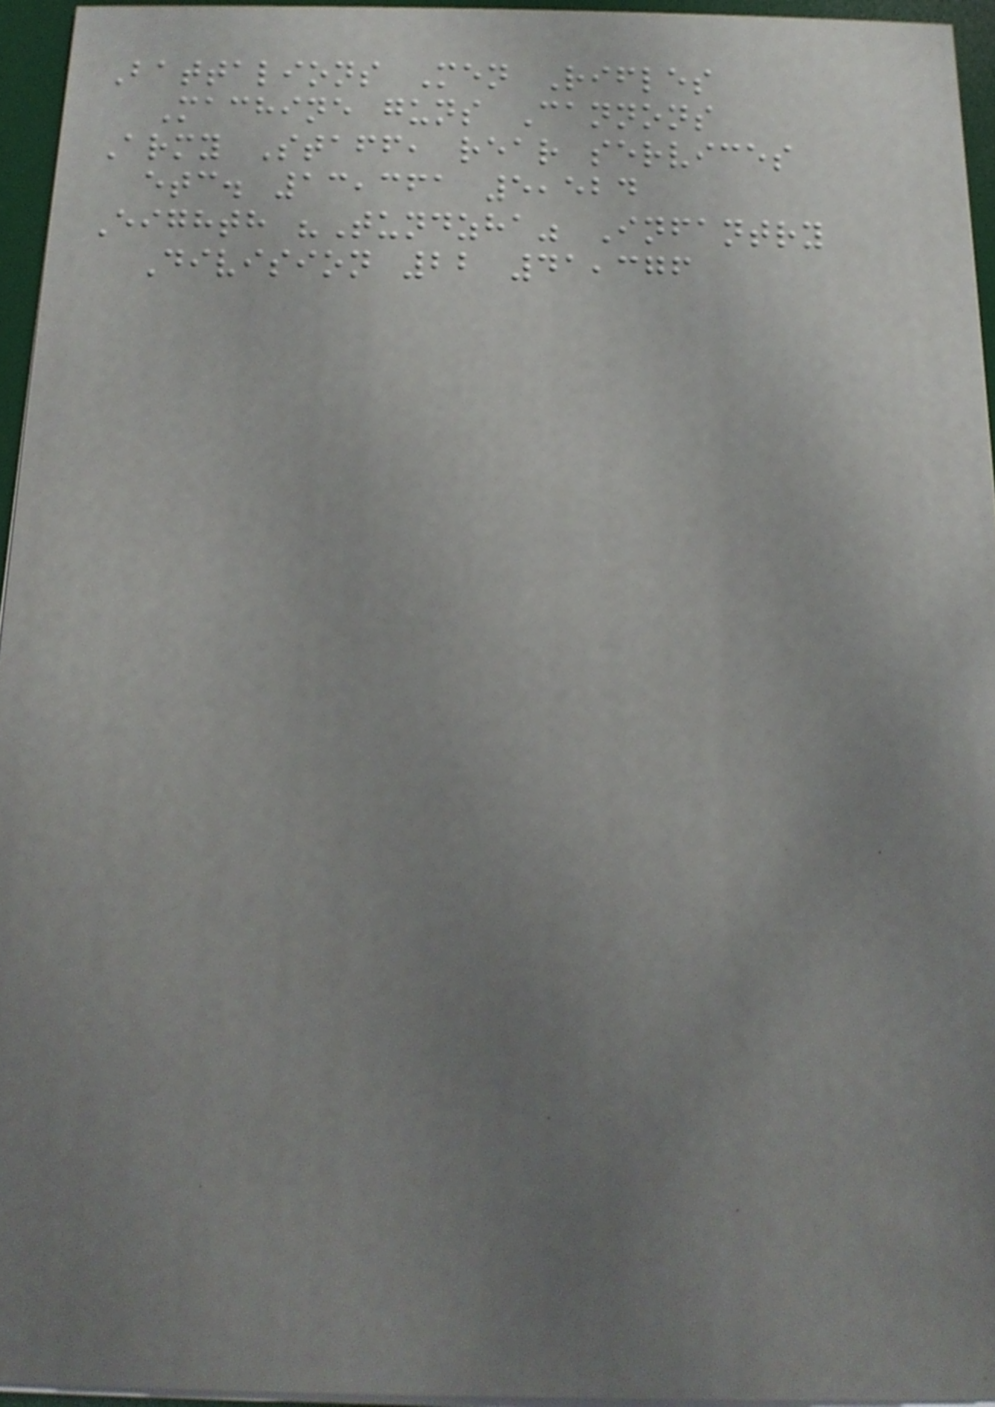Battalions Men Rifles
Machine guns Cannons
Army Staff, rear services
etc. 13,361 5,524
Eighth "Tundzha" Infantry
Division 22 41,376
